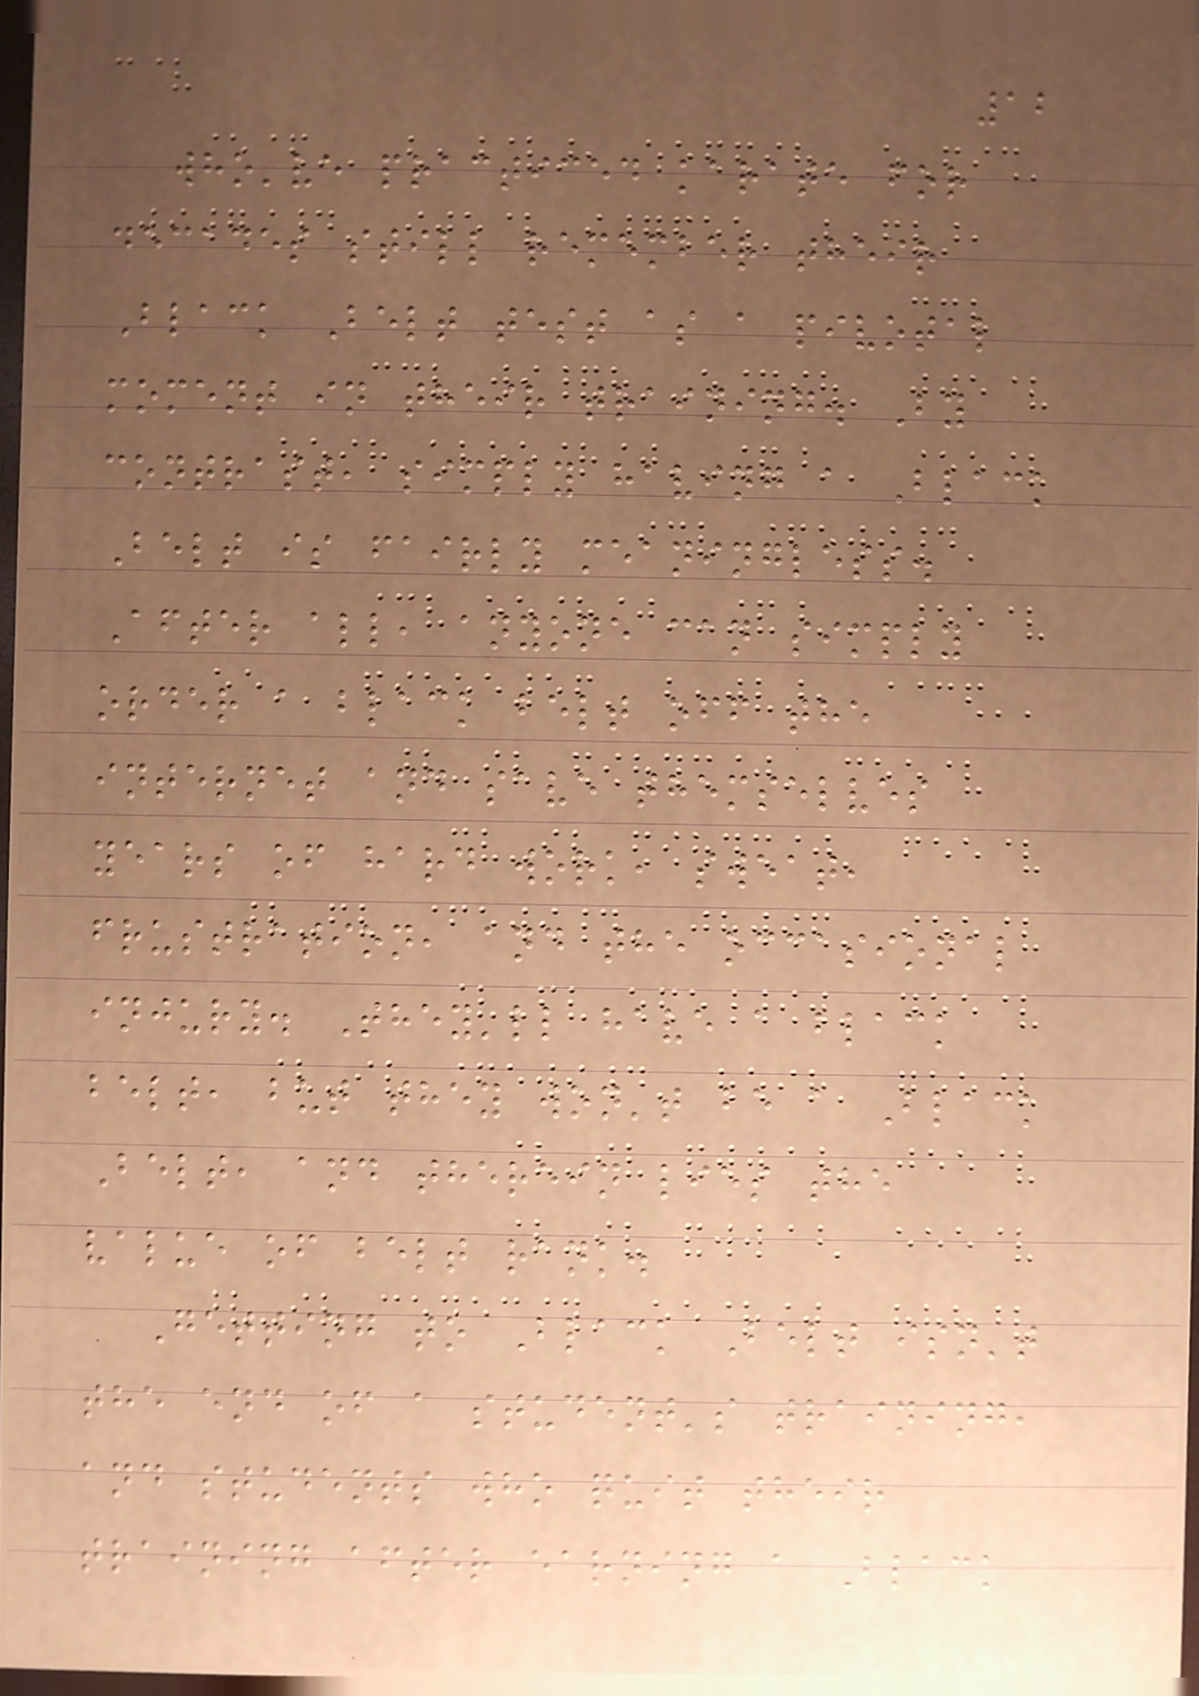12
who've practiced karate for
decades still remember their
Black Belt test as a pivotal
moment in their training. By
contrast, simply having a Black
Belt is fairly meaningless.
After all, anyone can simply
order a black belt off the
internet and save themselves
years of hard work, sweat,
frustration, and the occasional
injury. They'll have a black
belt, but they won't be a Black
Belt, and therein lies the
value of belt rank.
Getting to Black Belt isn't
the end of a student's training,
and students who quit their
training after earning a Black
